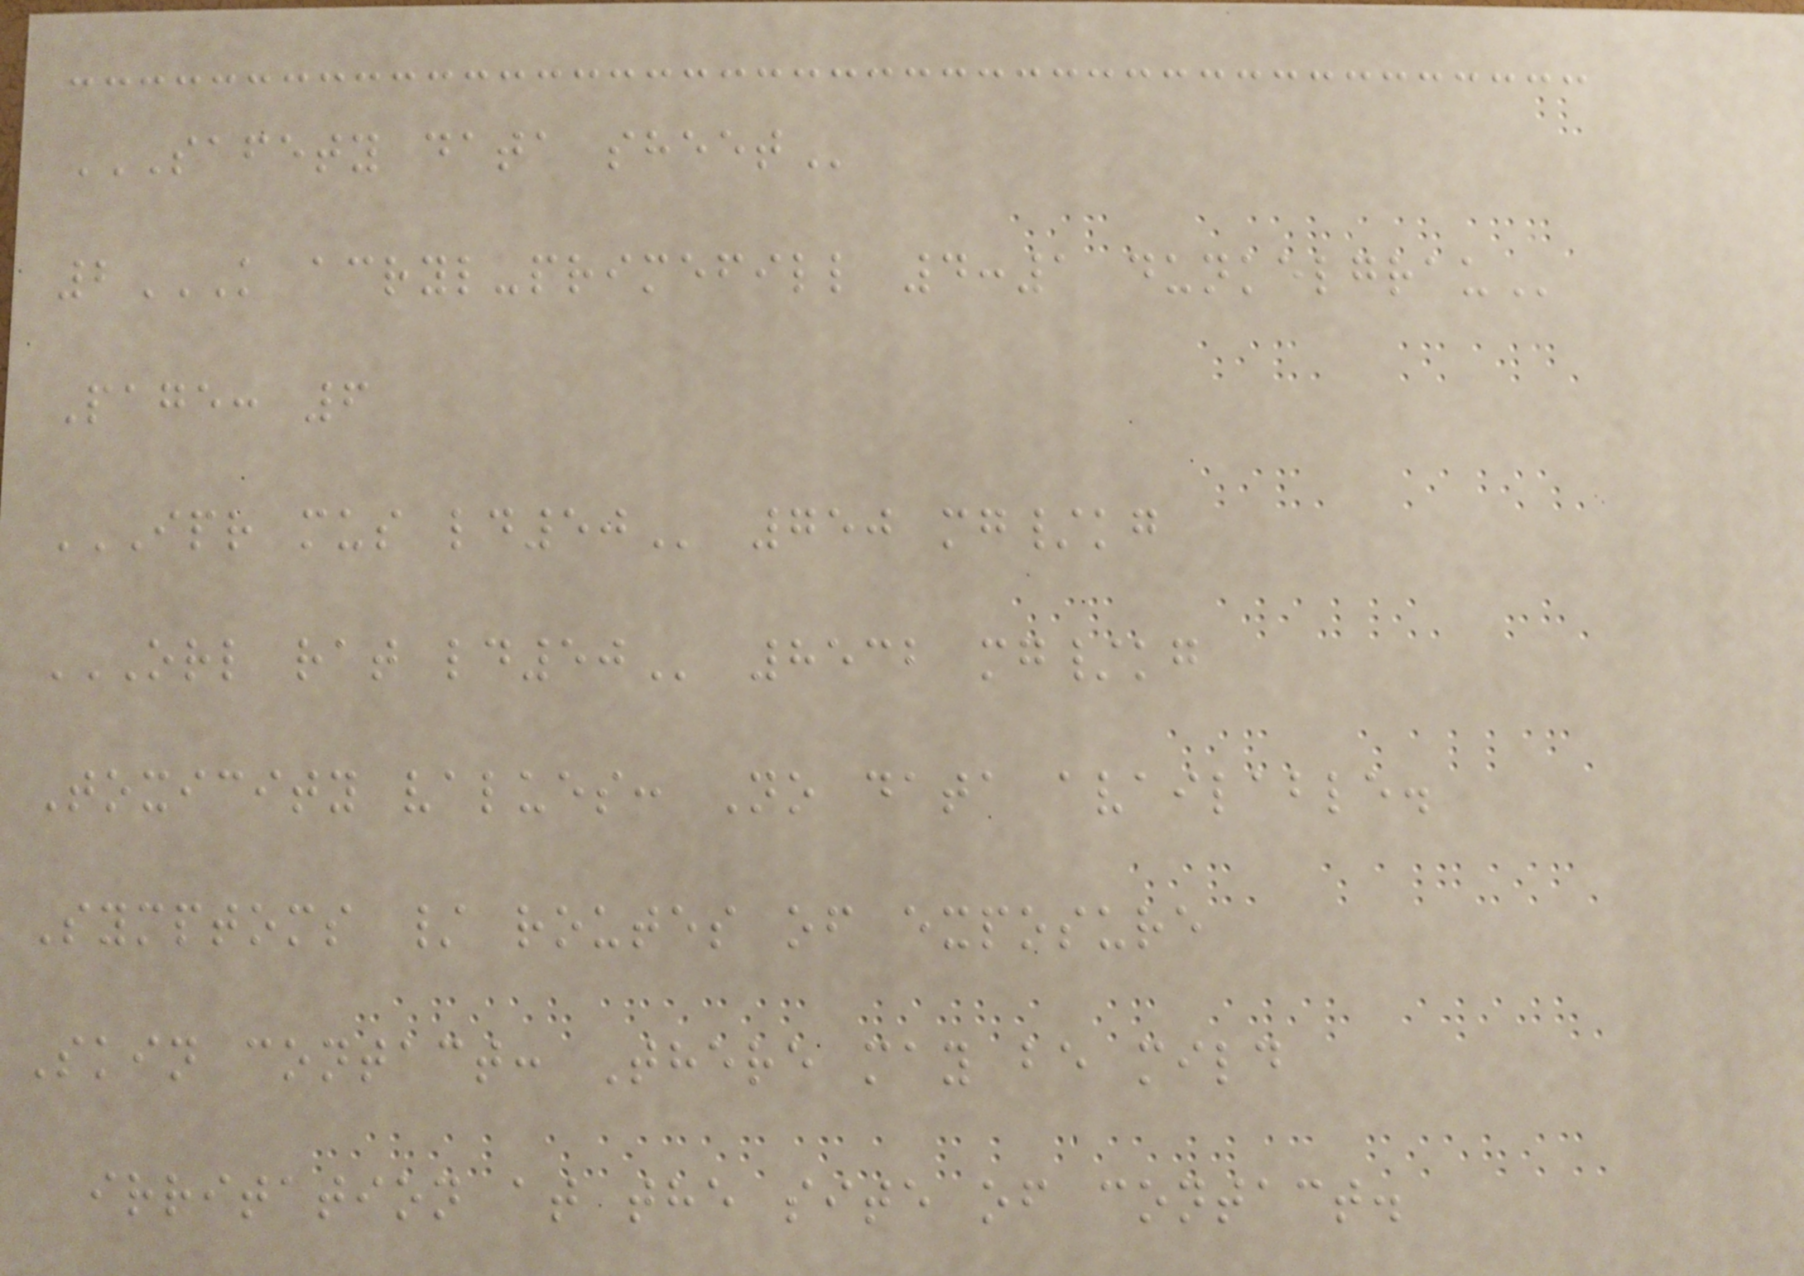SAFETY DATA SHEET
2K ACRYL-PRIMEFILL 4:1 DUNKELGRAU
Page: 6
IPR MUS LD50 750 mg/kg
ORL RAT LD50 8532 mg/kg
Toxicity values: No data available.
Symptoms / routes of exposure
Skin contact: There may be mild
irritation at the site of contact.
